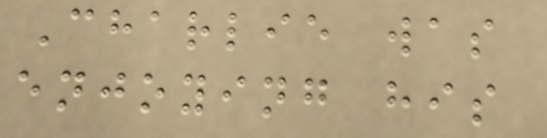Charlie was
enjoying his
